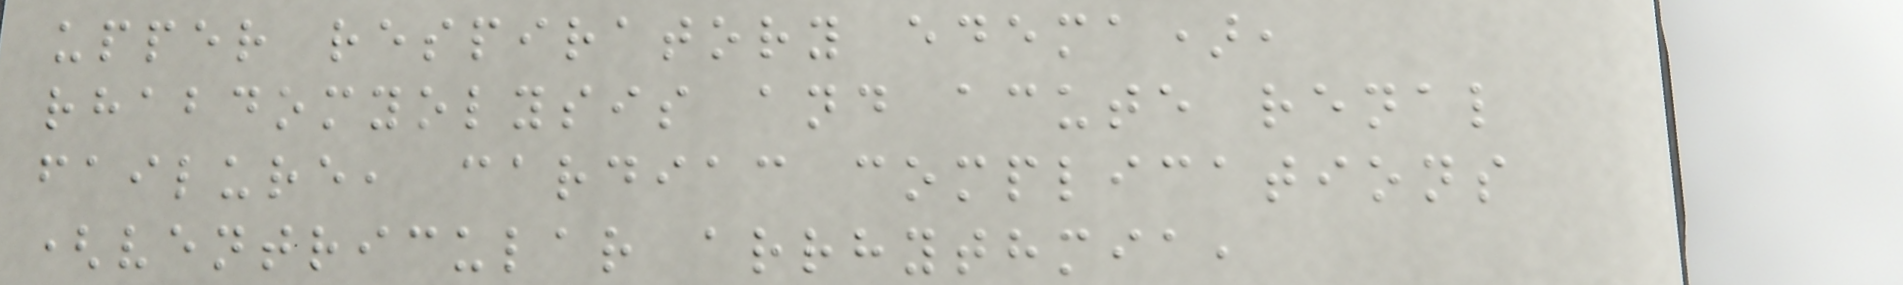upper respiratory edema),
rhabdomyolysis and acute renal
failure, cardiac complications
(ventricular arrhythmia,
